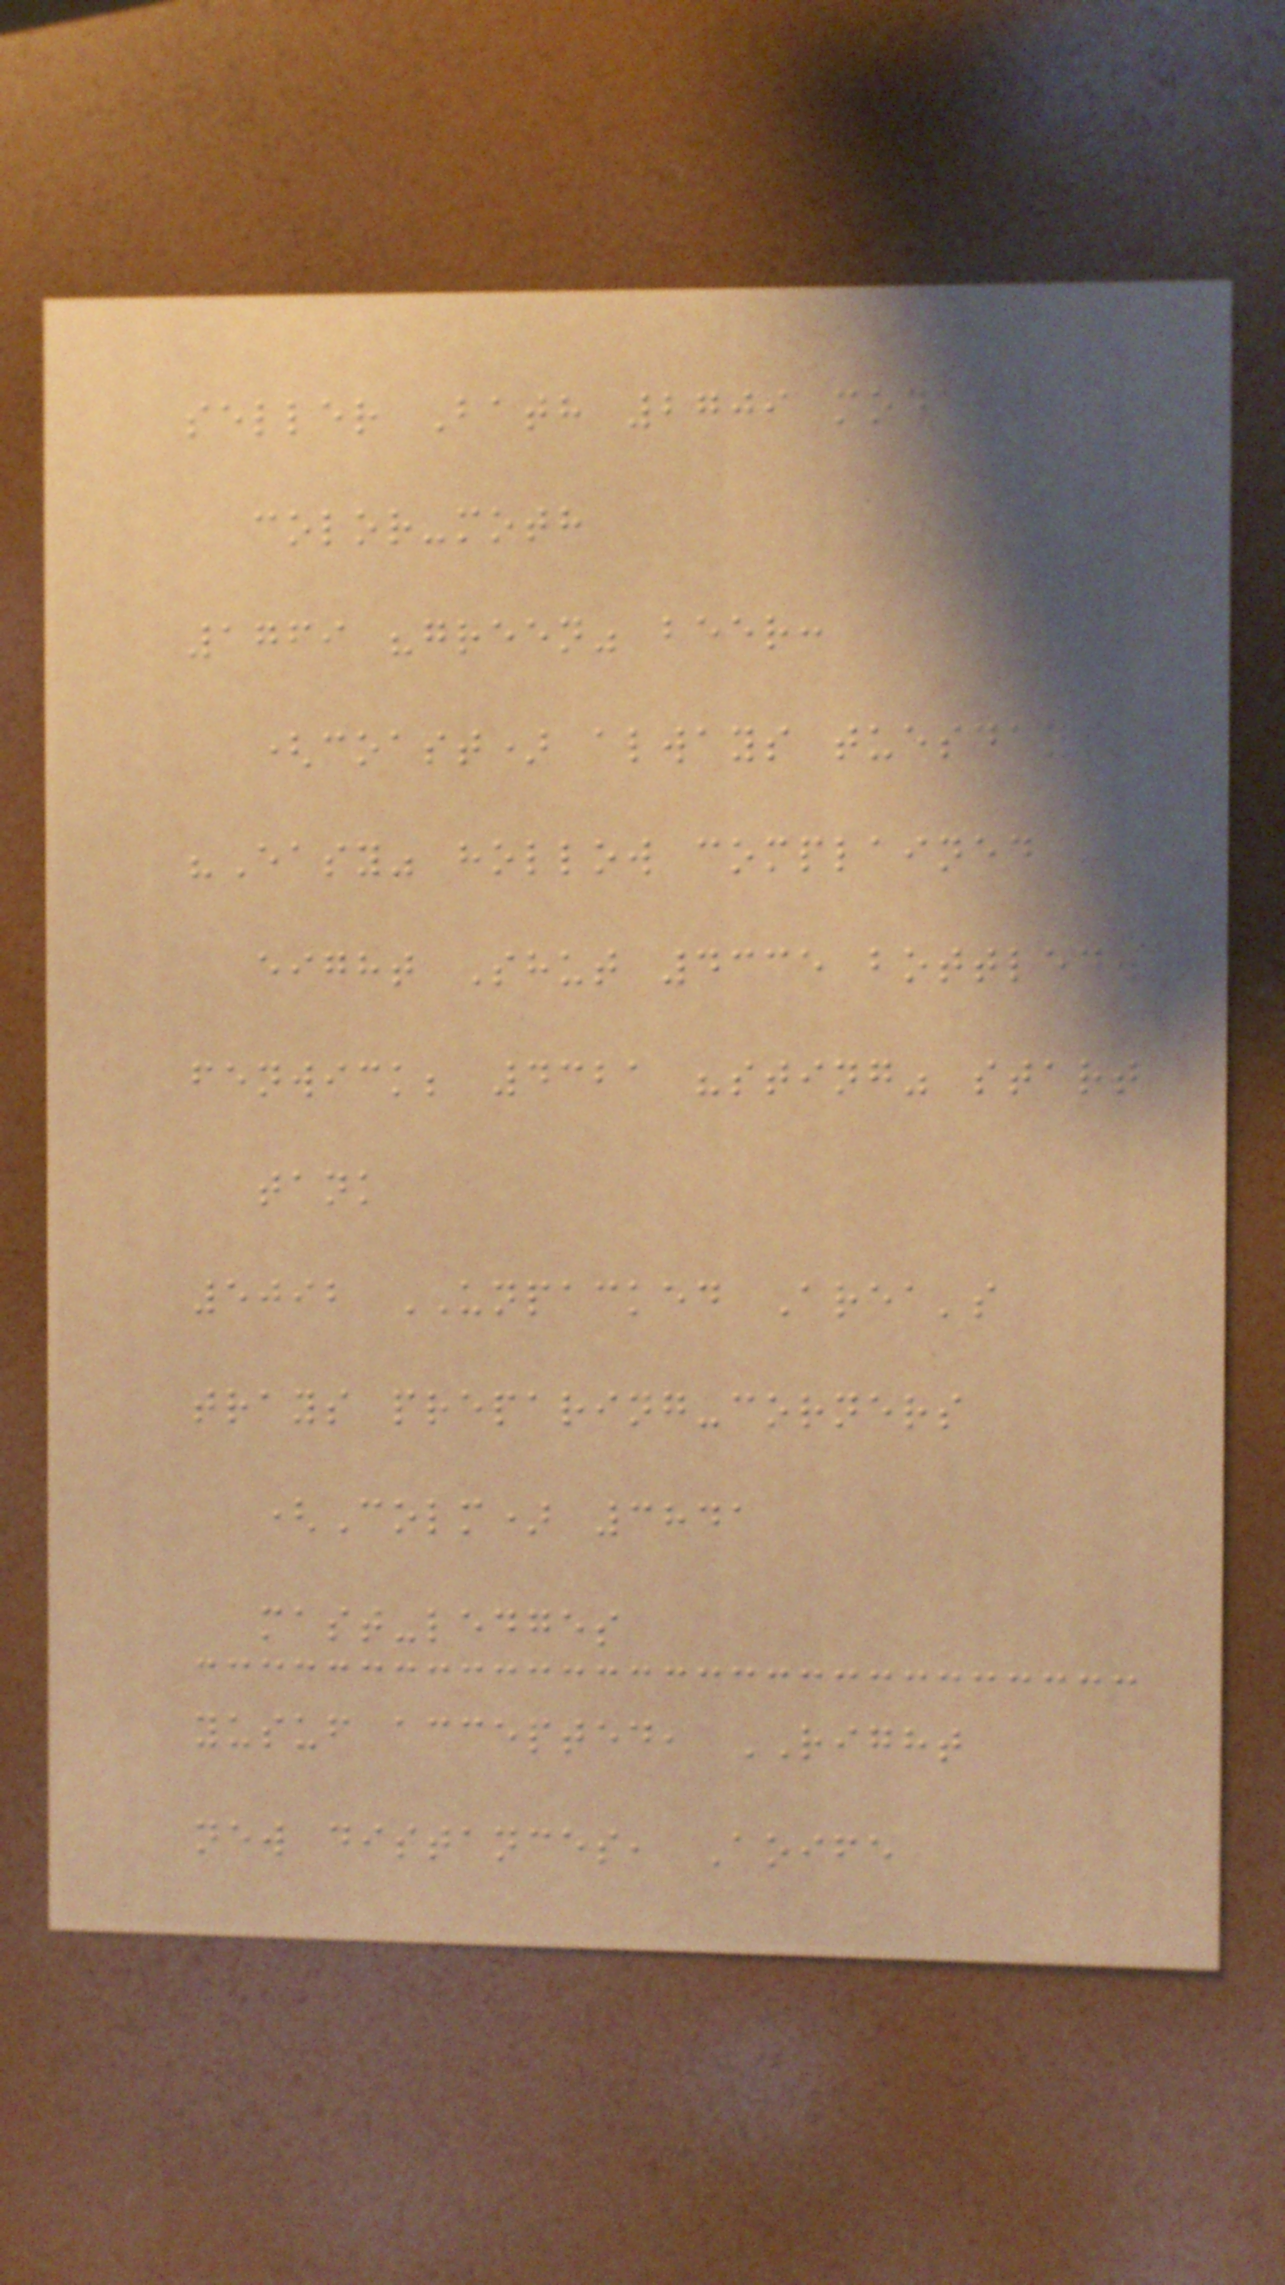seller Bath 2709 modest;
color-moth
1769 "green" beer:
(coast) always tuesdays
"Easy" hollow complained
eight Shut 4335 bottled.
fenwick; 4321 "sting" start
tank
5092 UNPACKED Area's
trays preparing-corners
(Colm) 3841
mast-ledges
yusuf accepted, RIGHT
new distances, Aoife
